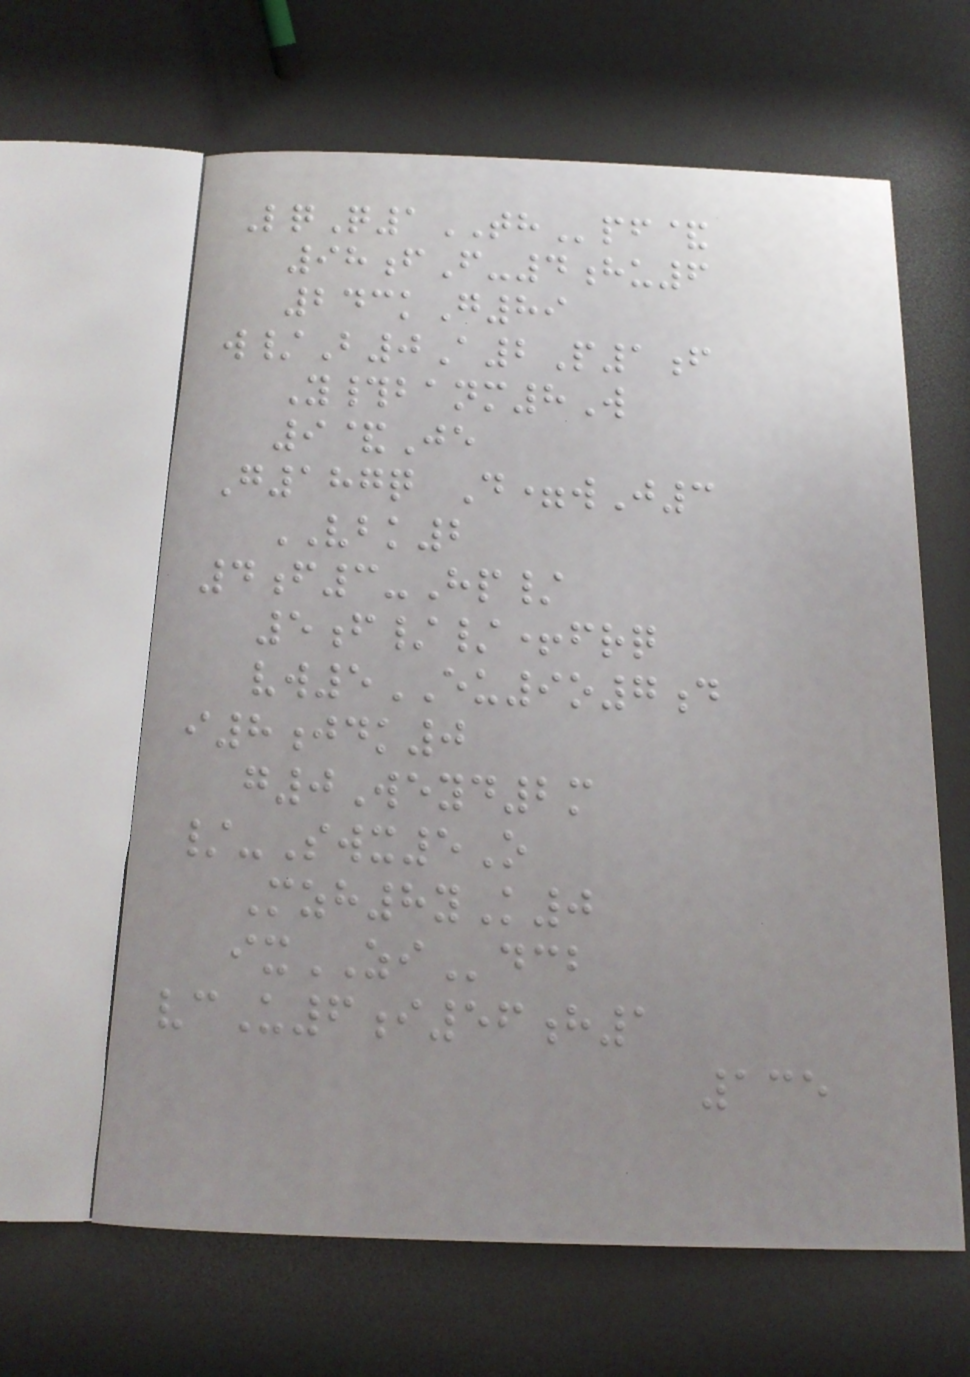LqQ1THpf&
98fF-4hu6
243kG89
w/B0A2P1f
Y#banm8W
9&Je
G187q D=wJ3
VBK2
4f3-Hp/
5f//+frq
vw5EU9o7d
i8jdk0
g0Weyd2m
/-Swx5O
Mzh8yK0
ixZIdcb
vcU6i56h1
135
